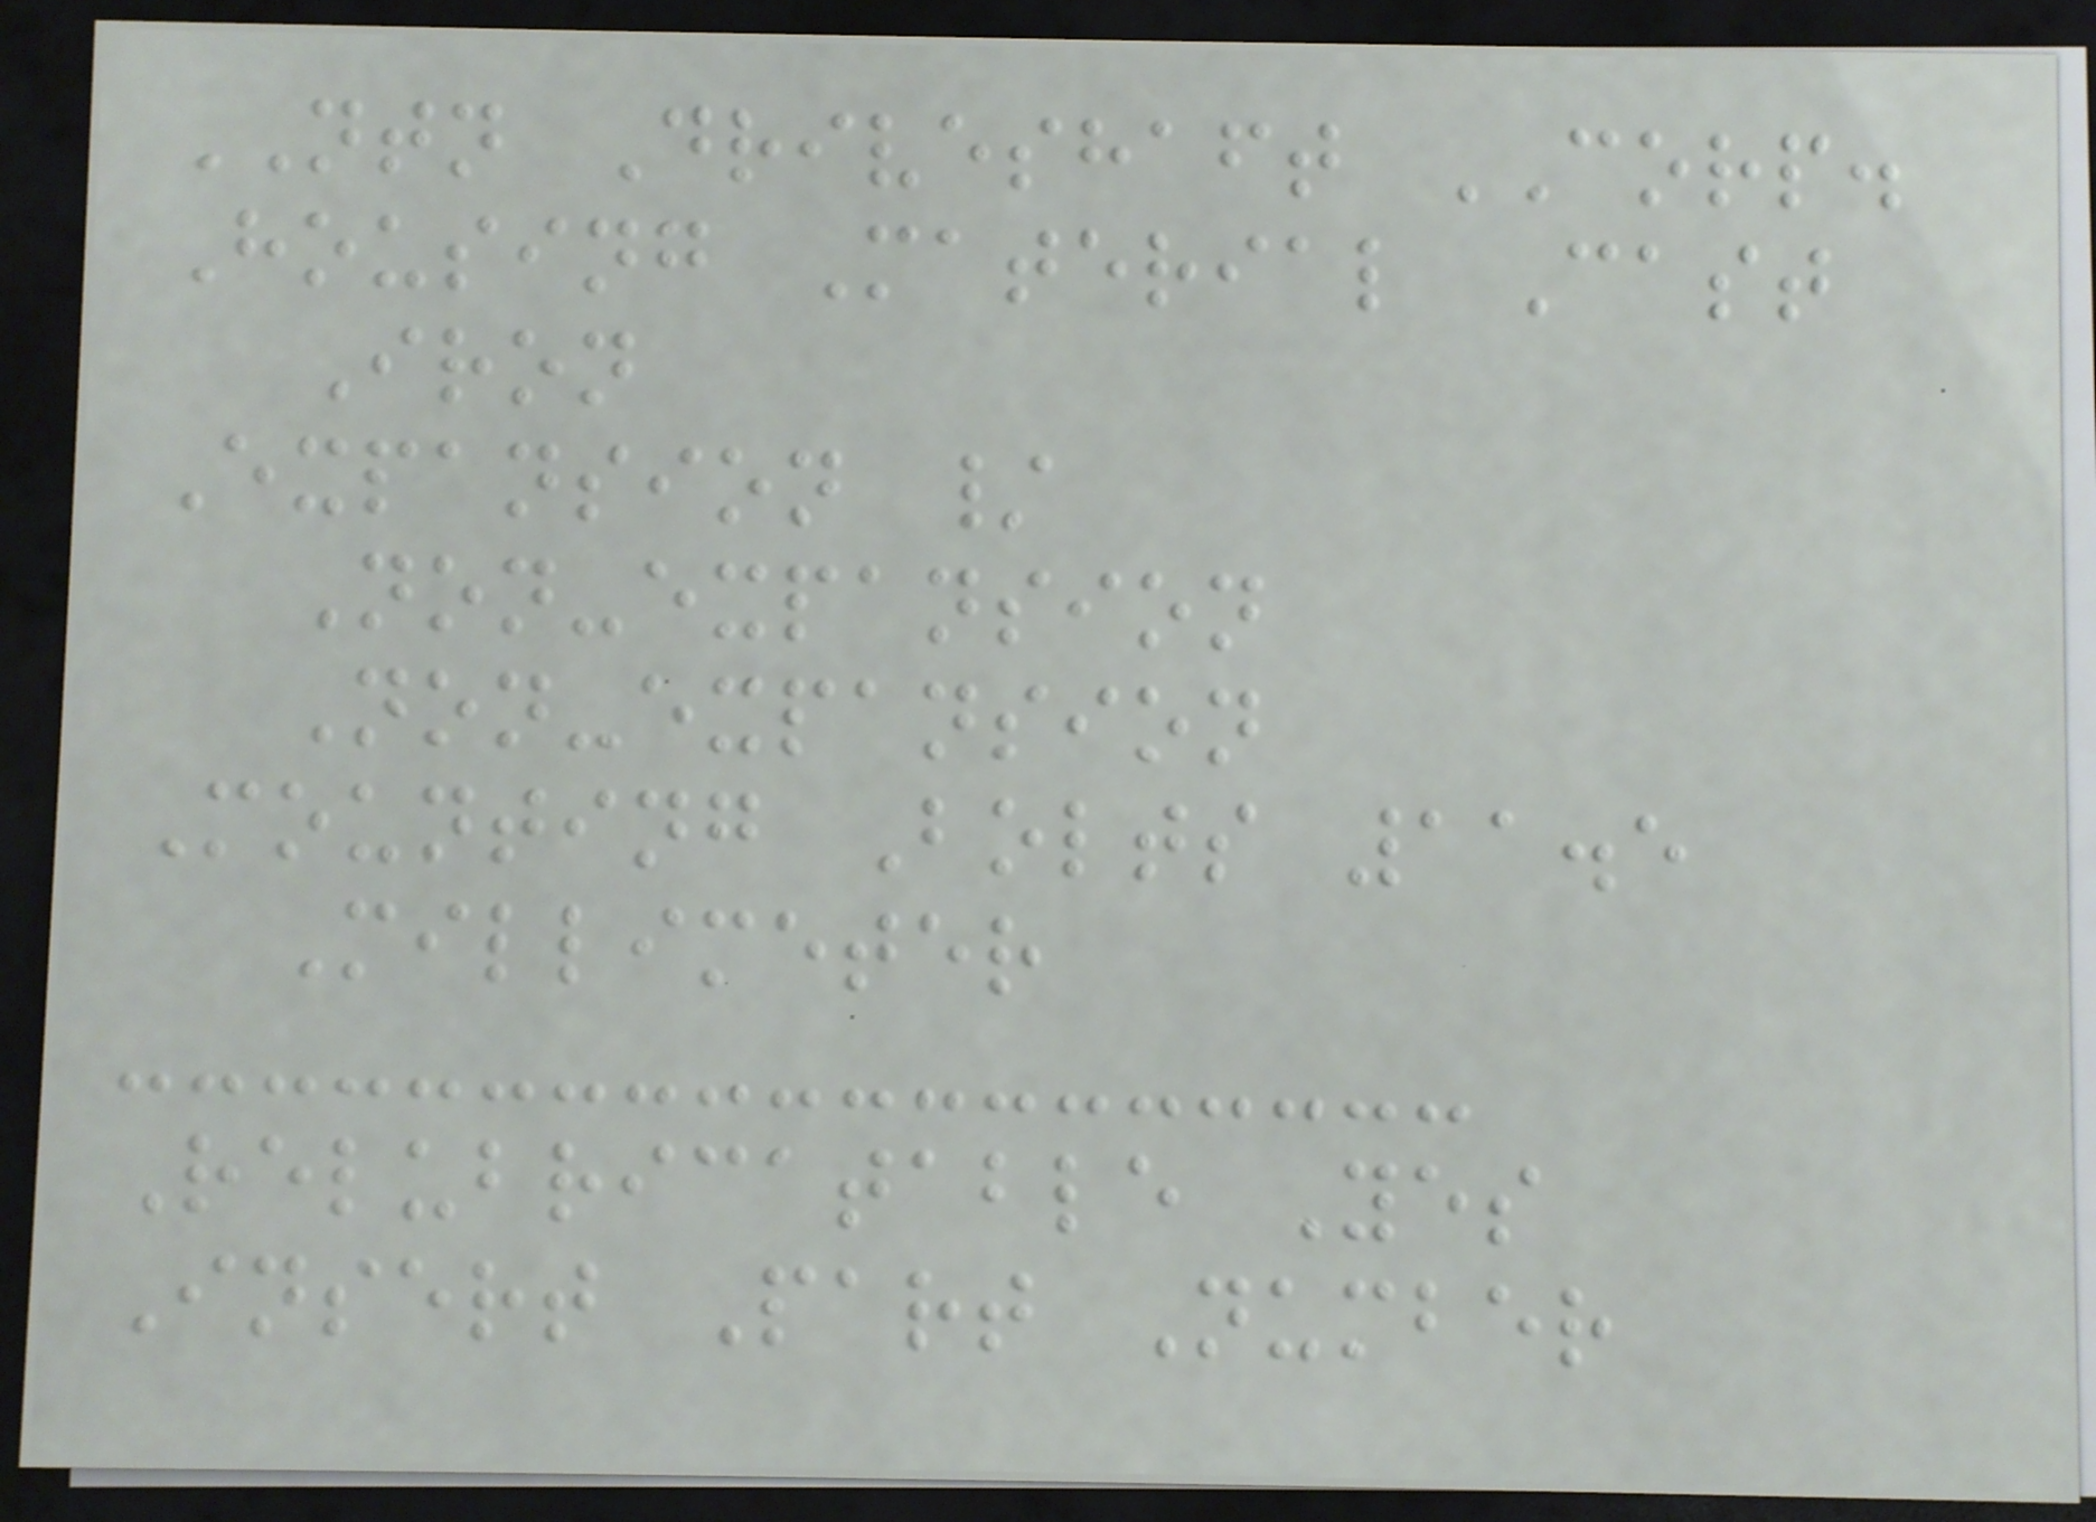NTN Driveshaft CORP.
Housing Material Cast
Iron
Expansion /
Non-expansion
Non-expansion
Mounting Bolts 11.5
Millimeter
Relubricatable Yes
Insert Part Number
